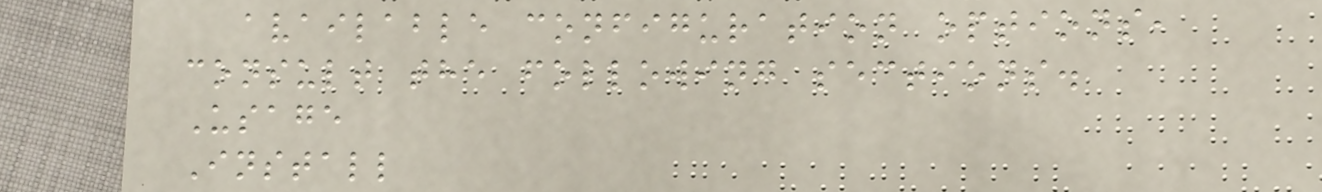available configuration options,
consult the following sections.
Usage
Install
